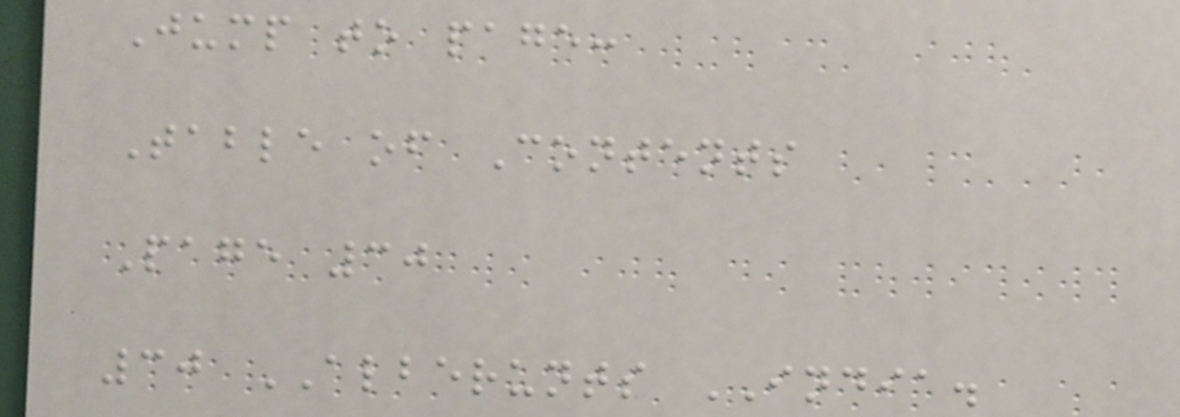Jump to page:
Table of Contents
Page 30
30 ALBERUNTS INDIA.
